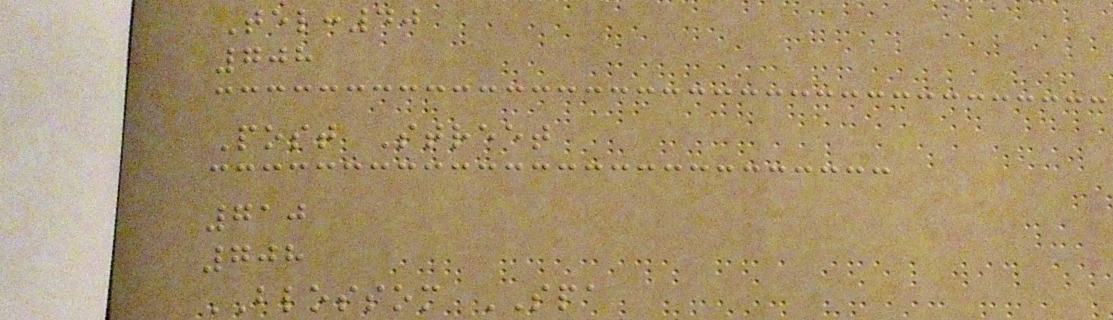Tel:40
708
Post Street
710
708
BLOSSOM SPA
